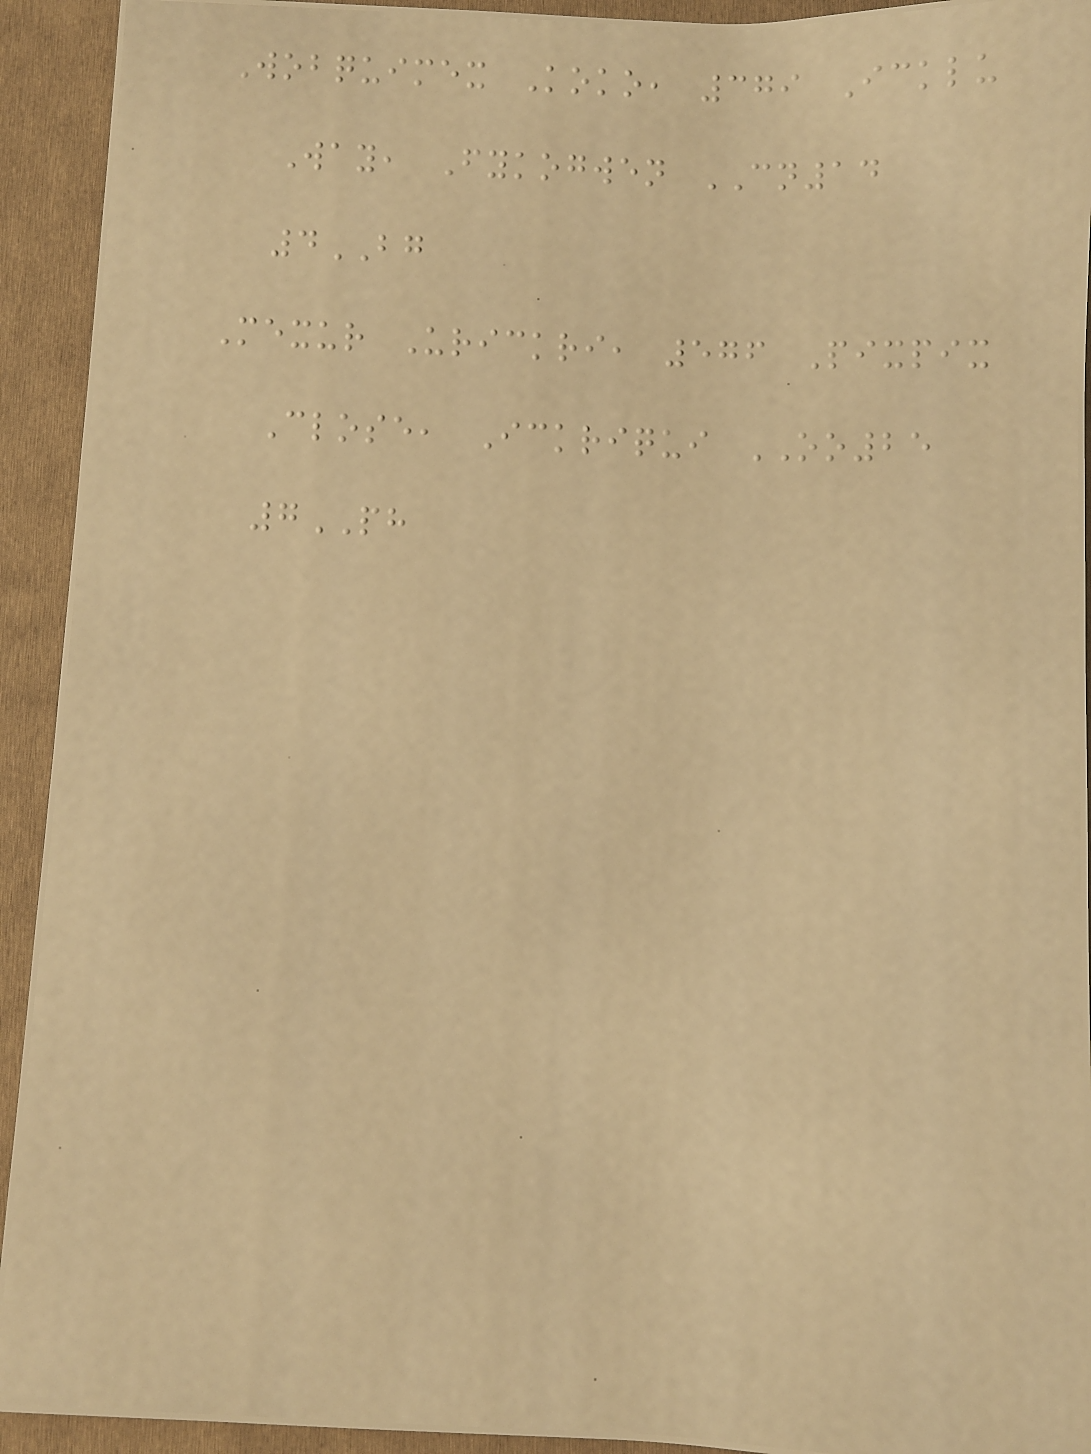Wobquimex Koko, 379 Icklu
Way, Fykogwen CN14
4BG
Mexur Urickri, 576 Pixpix
Close, Ickriqui OO25
7PH
